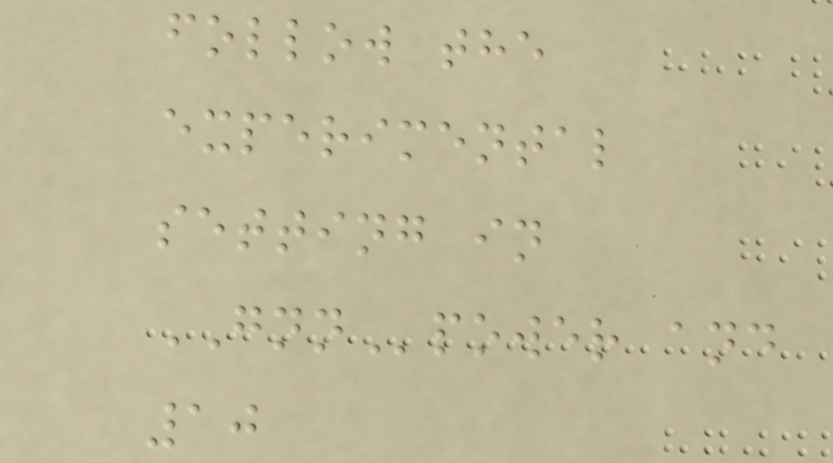follow the
experimental
setting in
GNNpower and
10
